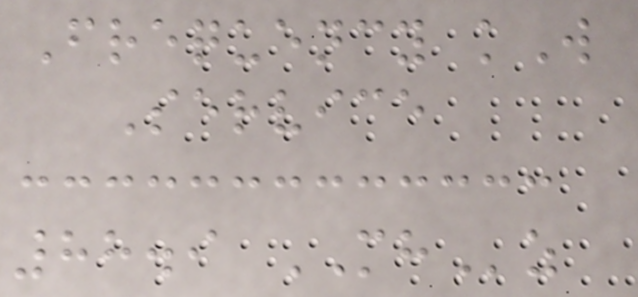Frequency kW
Service
88.9 MHz
